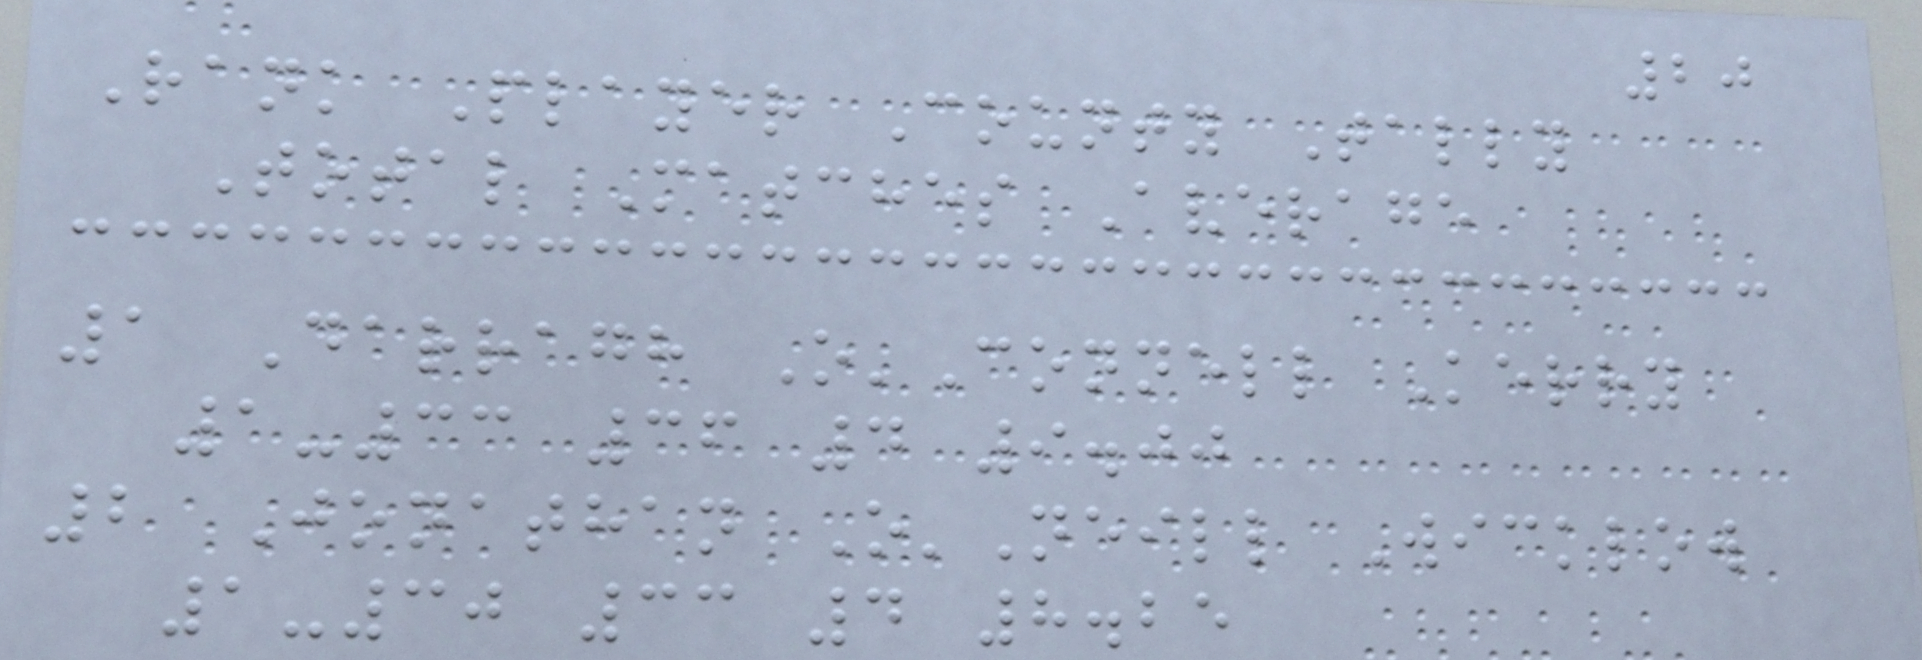20
Rank Player County Tally
Total Matches Average
1 Darragh O'Connell Kerry
1-33 36 4 9.00
2 Jonathan O'Neill Wicklow
1-30 33 4 8.25
